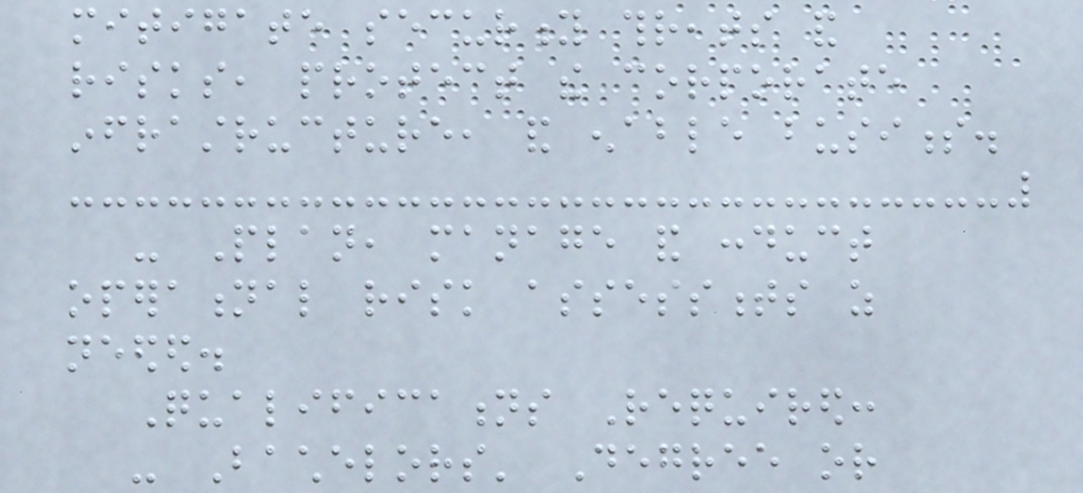mitigate security threats and
risks, protect the corporate
infrastructure, and enable business.
- Plan, manage and conduct
operational risk assessments as
needed.
Qualifications Required:
- Bachelors' Degree or
